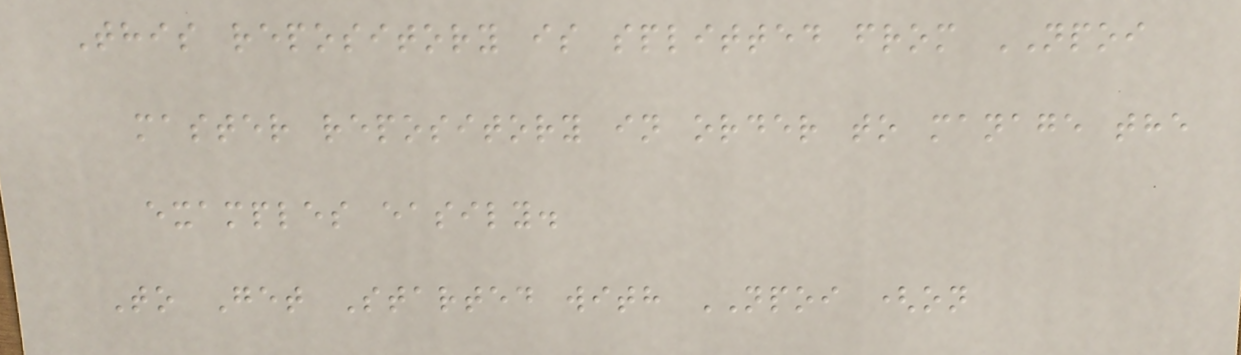This repository is splitted from NPOI
master repository in order to manage the
examples easily.
To Get Started with NPOI (on
